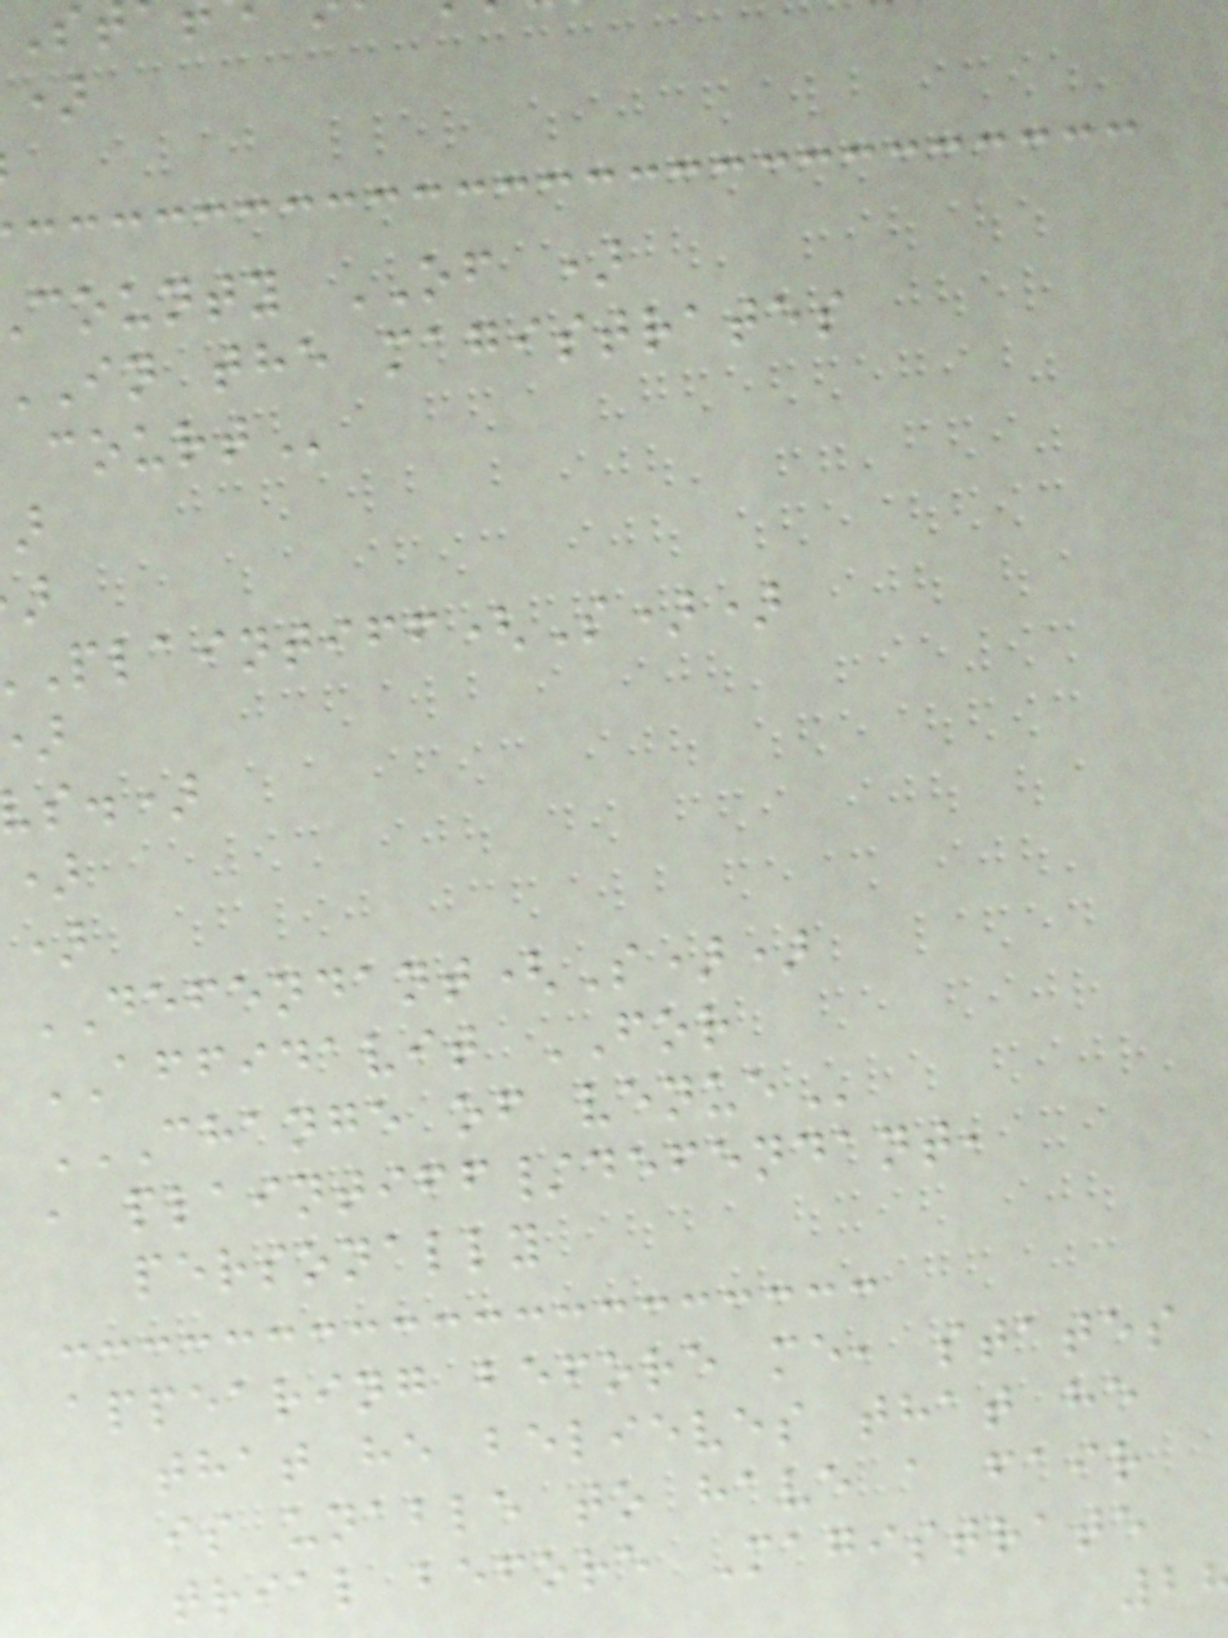)
county OF )
in the magistrates
(S))
s.)
)
)
DEFENDANT(S))
AFFIDAVIT FOR
CHANGE OF VENUE
, plaintiff/defendant,
personally
appearing before me, states
that he believes that he
is unable to have a fair
trial before Magistrate
